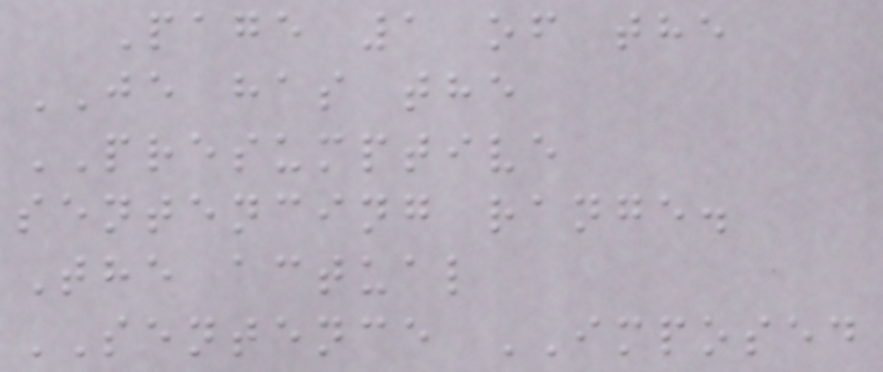Page 1 of the
JE has the
PRESUMPTIVE
sentencing range.
The actual
SENTENCE IMPOSED
